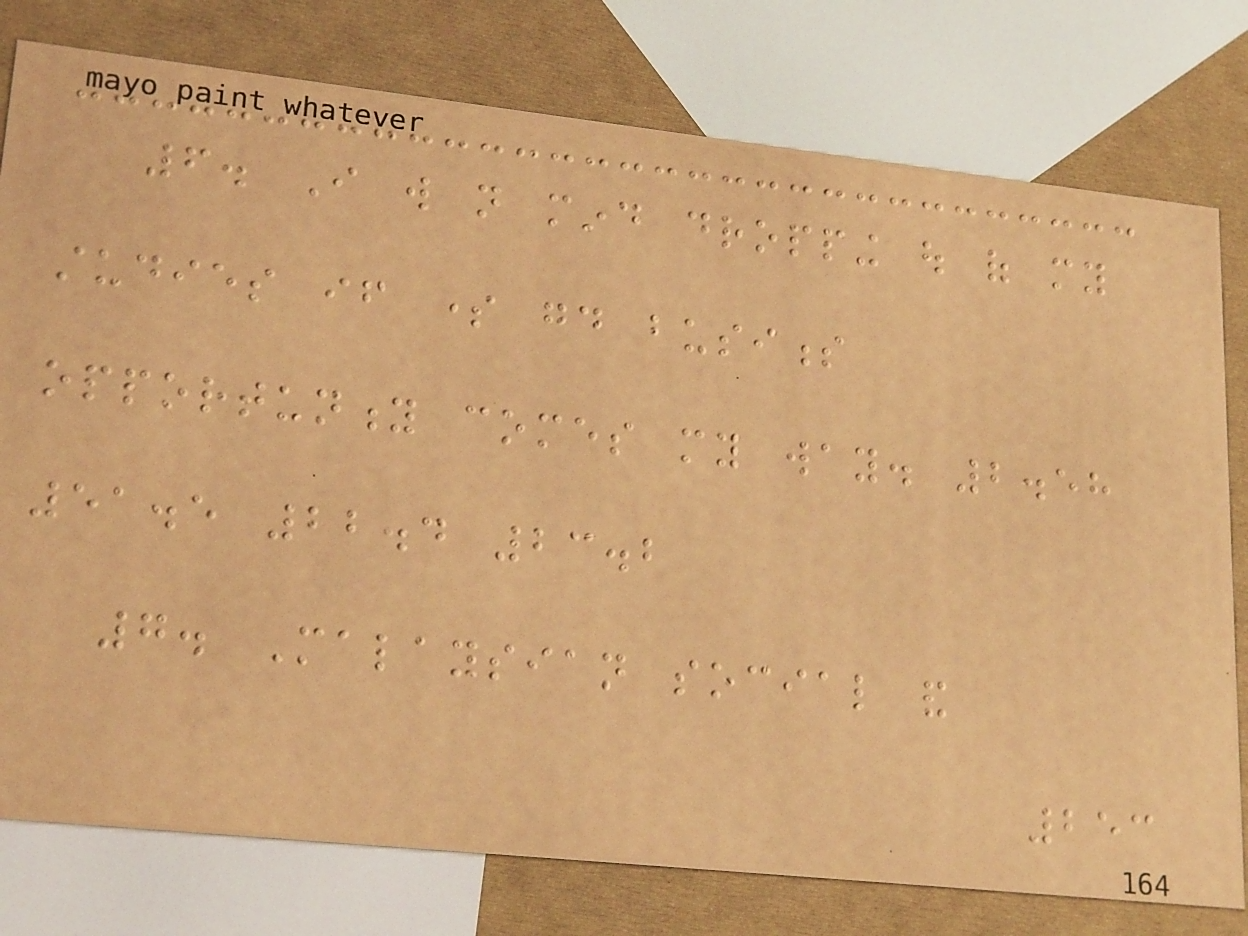6. I will not mind dropping out of my
studies if some good business
opportunity comes my way. 2.58
51.5 22.4 23.2
7. Malaysian social and
253
